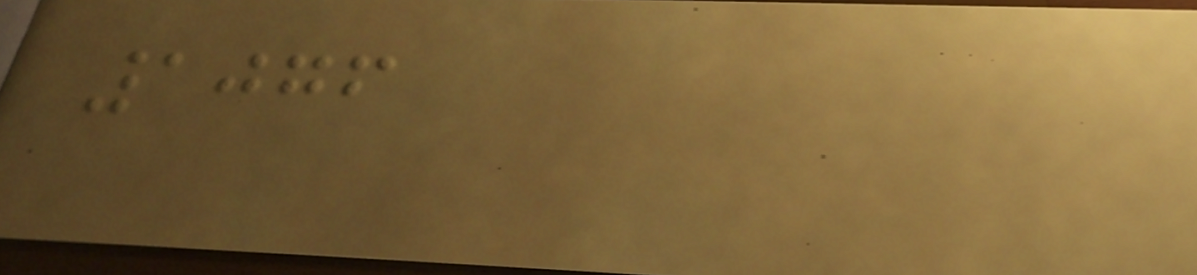1076
